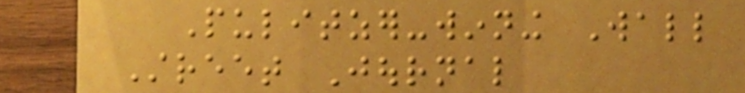Pulitzer-winning Wall
Street Journal
